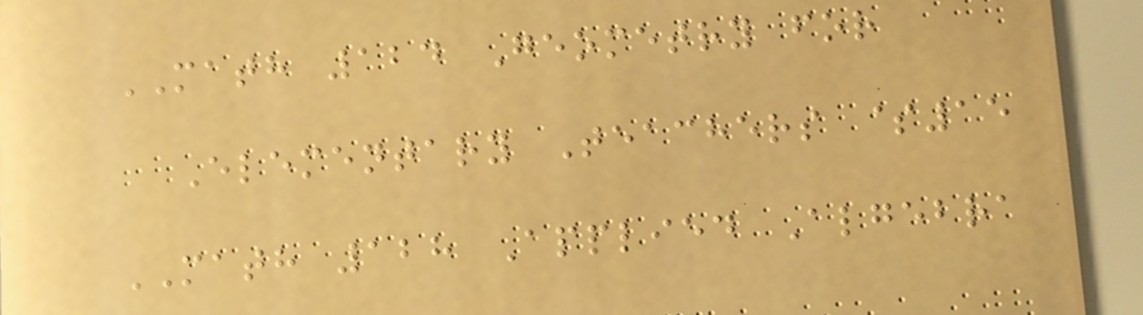MATH 124 Geometry for
Elementary Teachers $15
MATH 128 Applied Algebra
